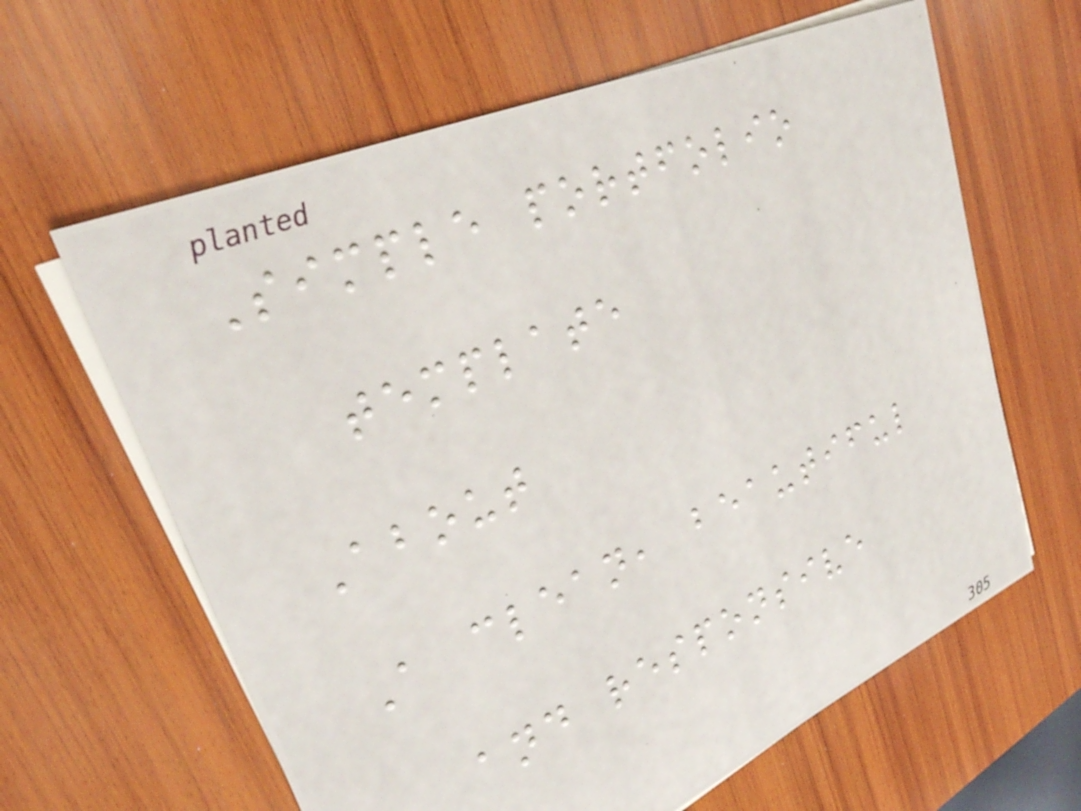Simple portfolio
template
About
A clean, beautiful
and responsive
